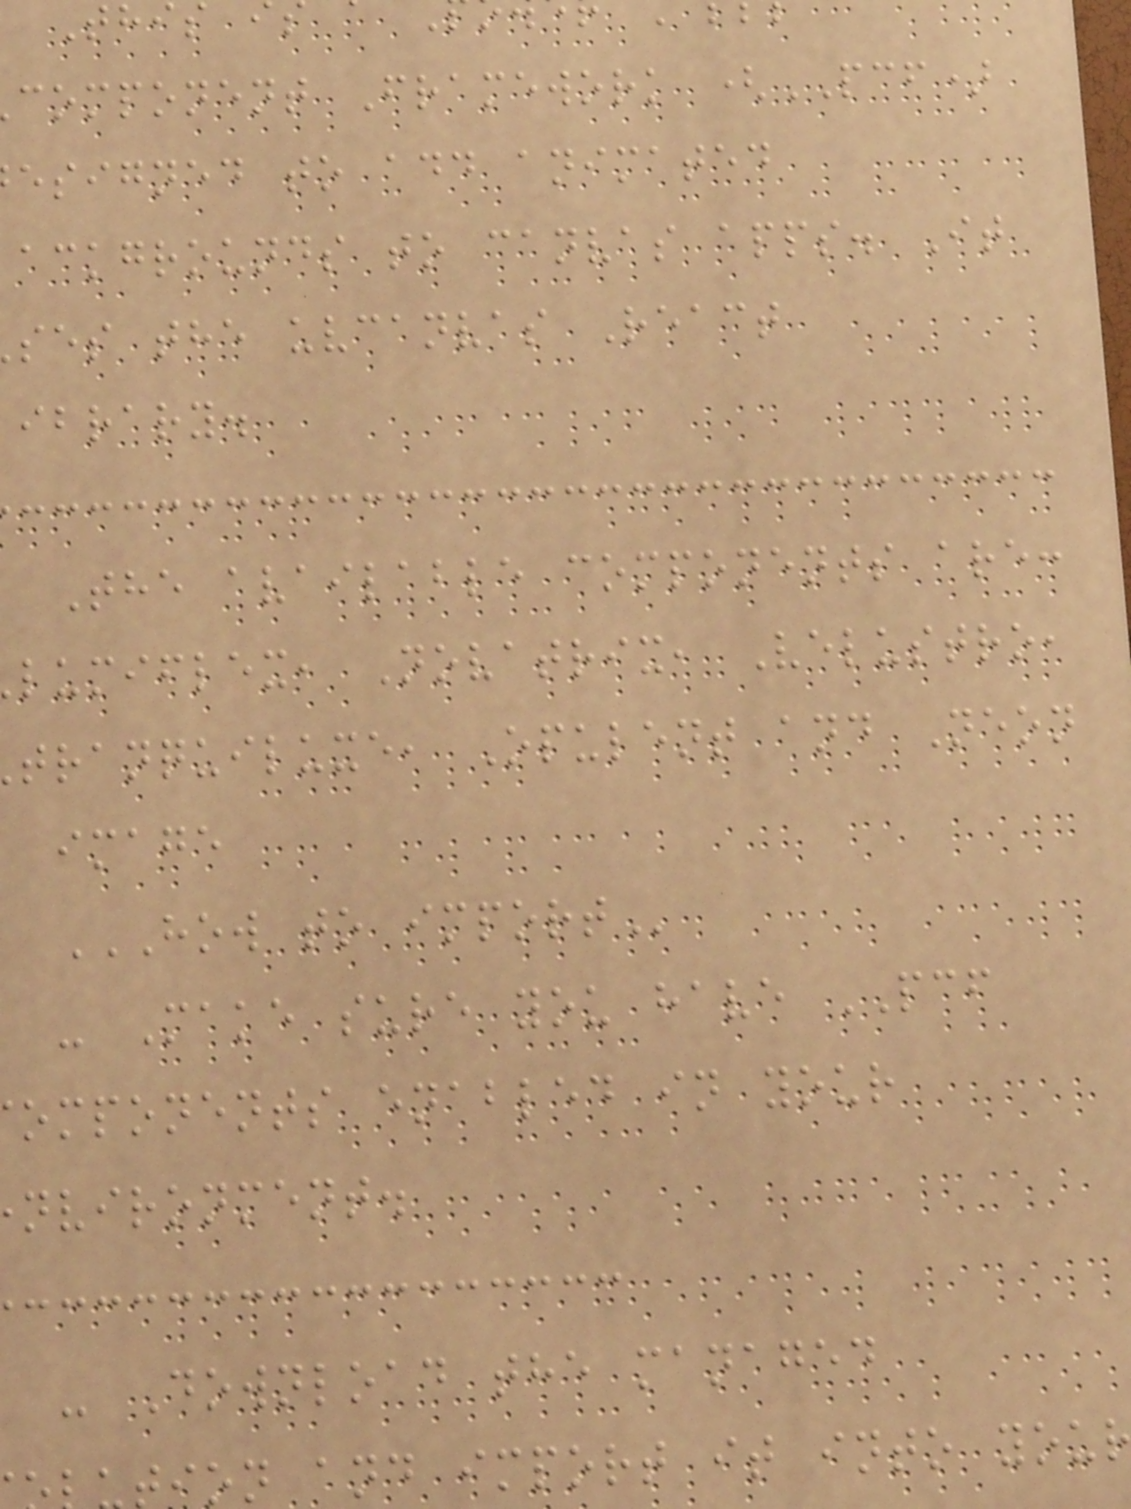component Framework (PCF)
esigned to add animated
ackgrounds to canvas apps. It
ses the uvcanvas React
ibrary.
The available components are:
lumiflex, Novatrix, Velustro,
tranquiluxe, Opulent and Neon
image
HOW TO IMPORT
- Make sure you have PCF
omponents enabled in your
nvironment.
- Download the managed
ion and import it into you
